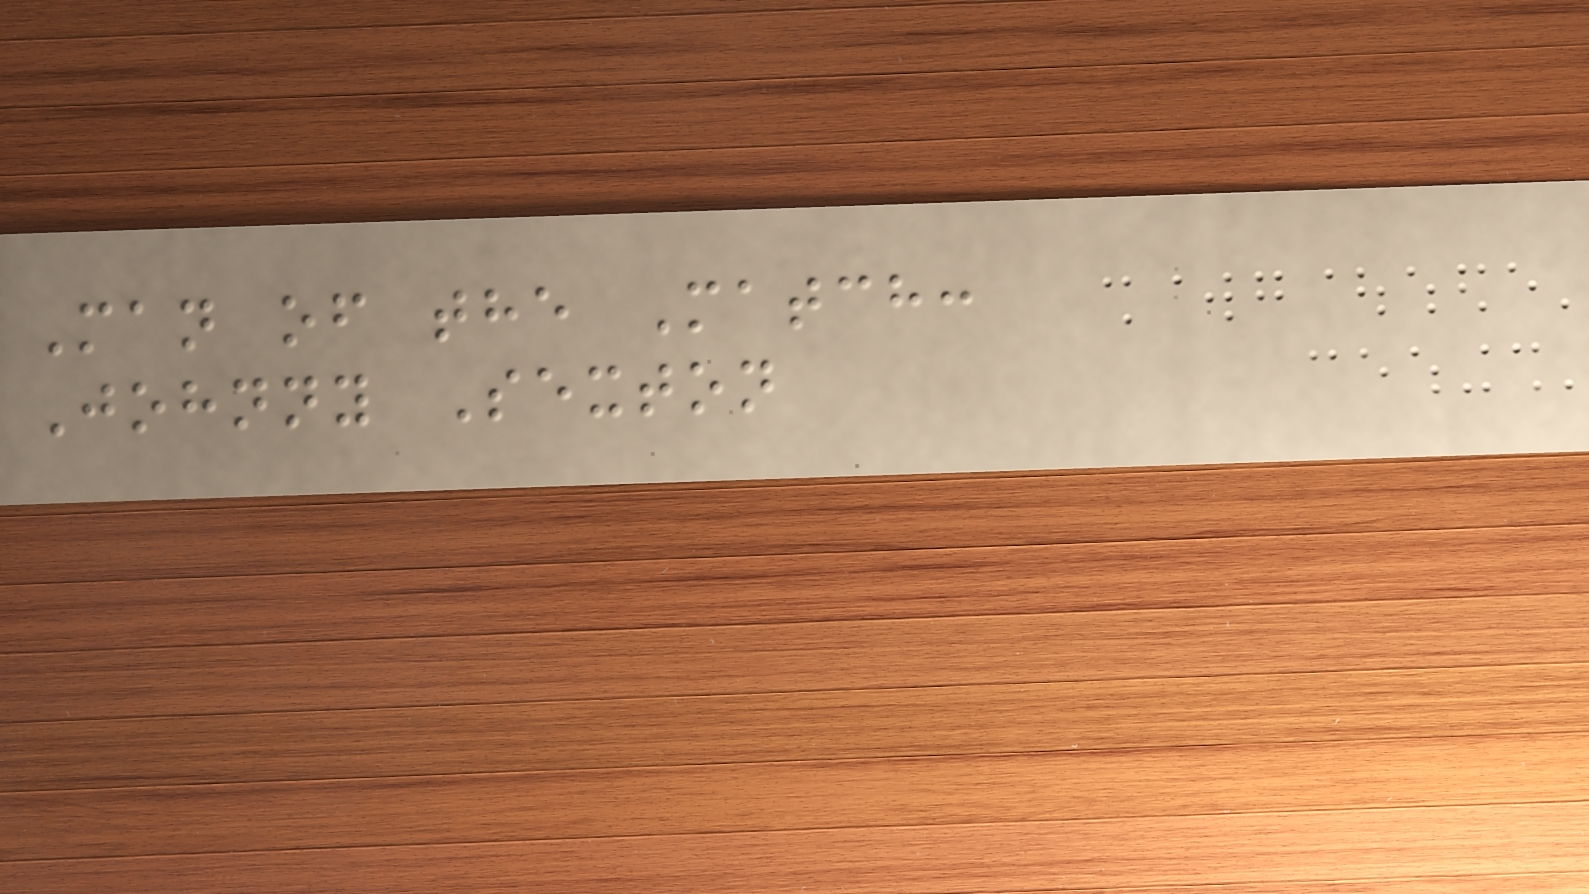Man of the Match:
Johnny Sexton
